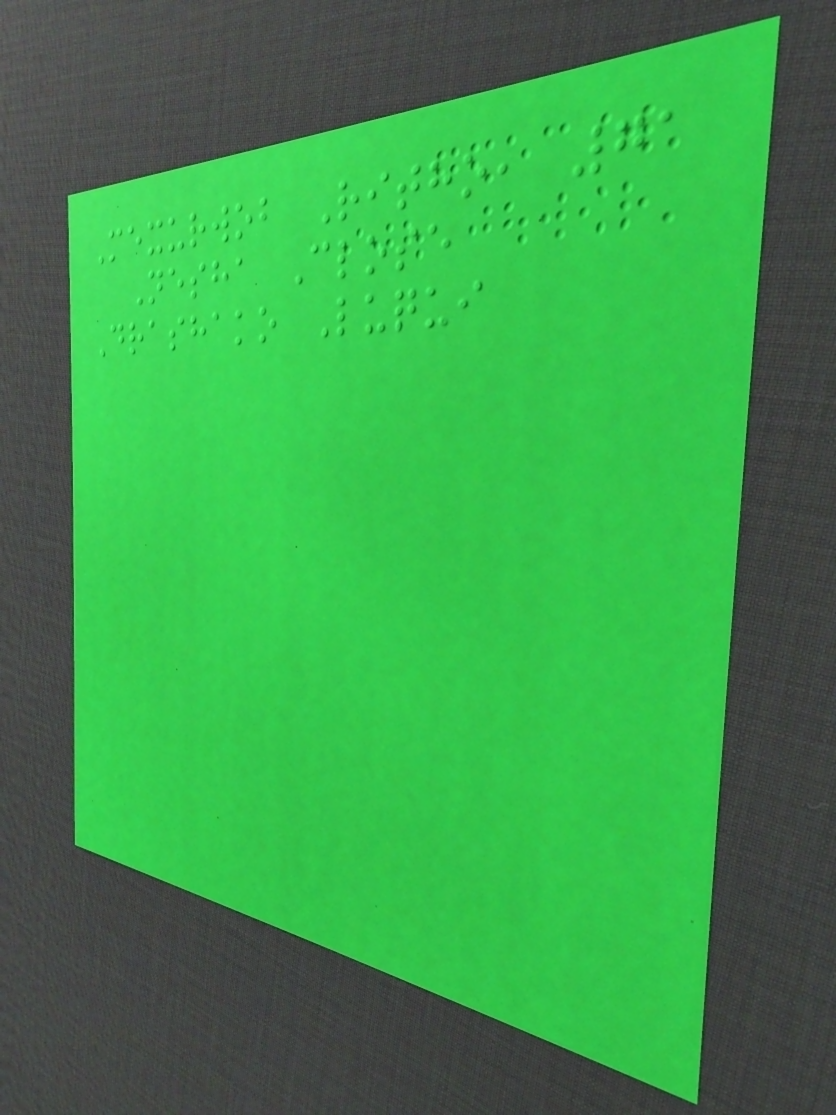Mexurwob Ritho, 71
Nesha Close
Drashako Luqui
